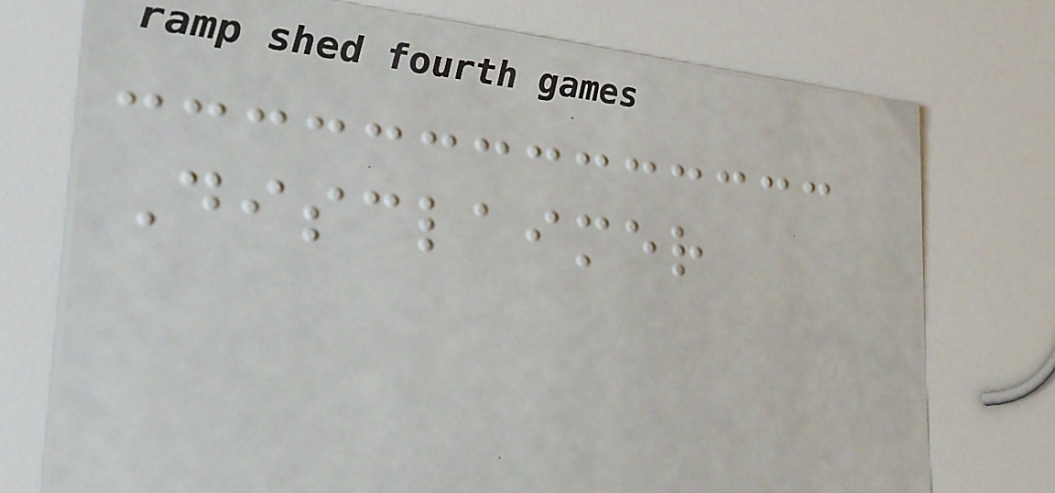Disclaimer
